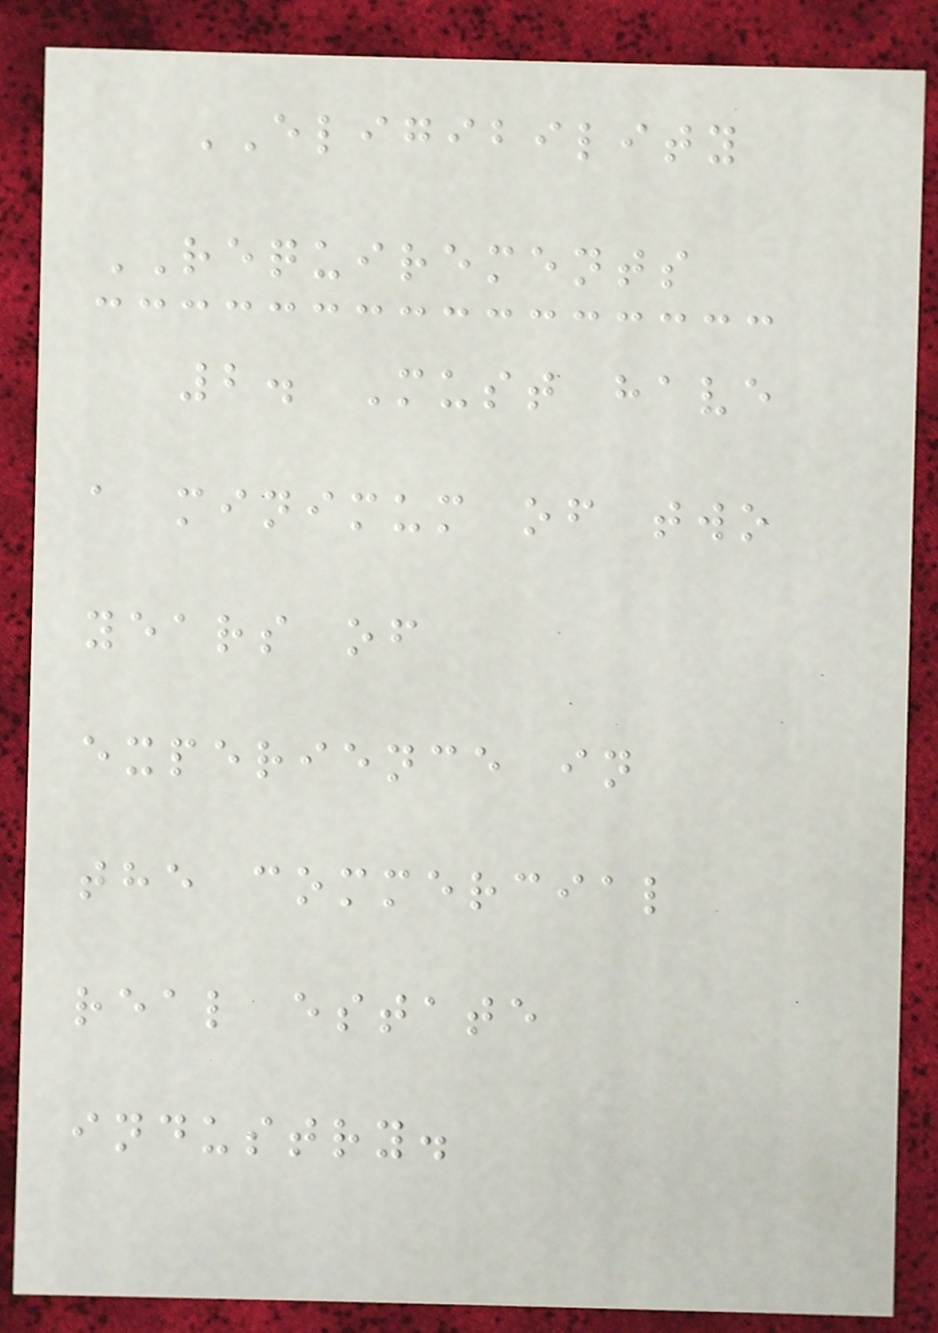ELIGIBILITY
REQUIREMENTS
2. Must have
a minimum of two
years of
experience in
the commercial
real estate
industry.
